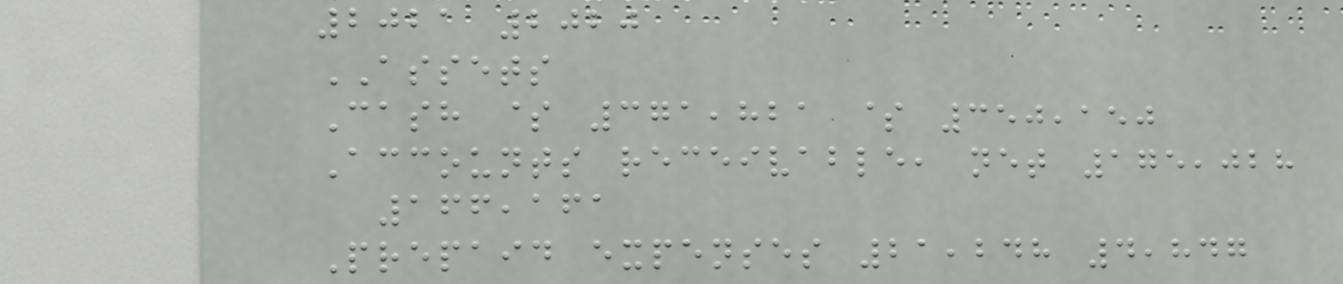2021 2020
ASSETS
Cash $ 371,821 $ 350,150
Accounts receivable, net 175,028
166,161
Prepaid expenses 21,248 4,847
